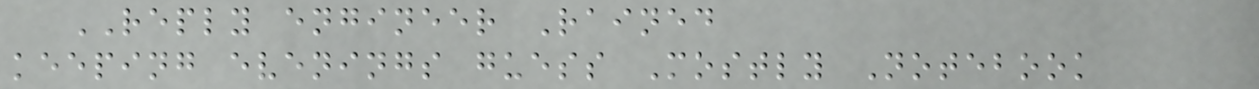REPLY engineer Rained
keeping evenings guess Mostly Notebook
